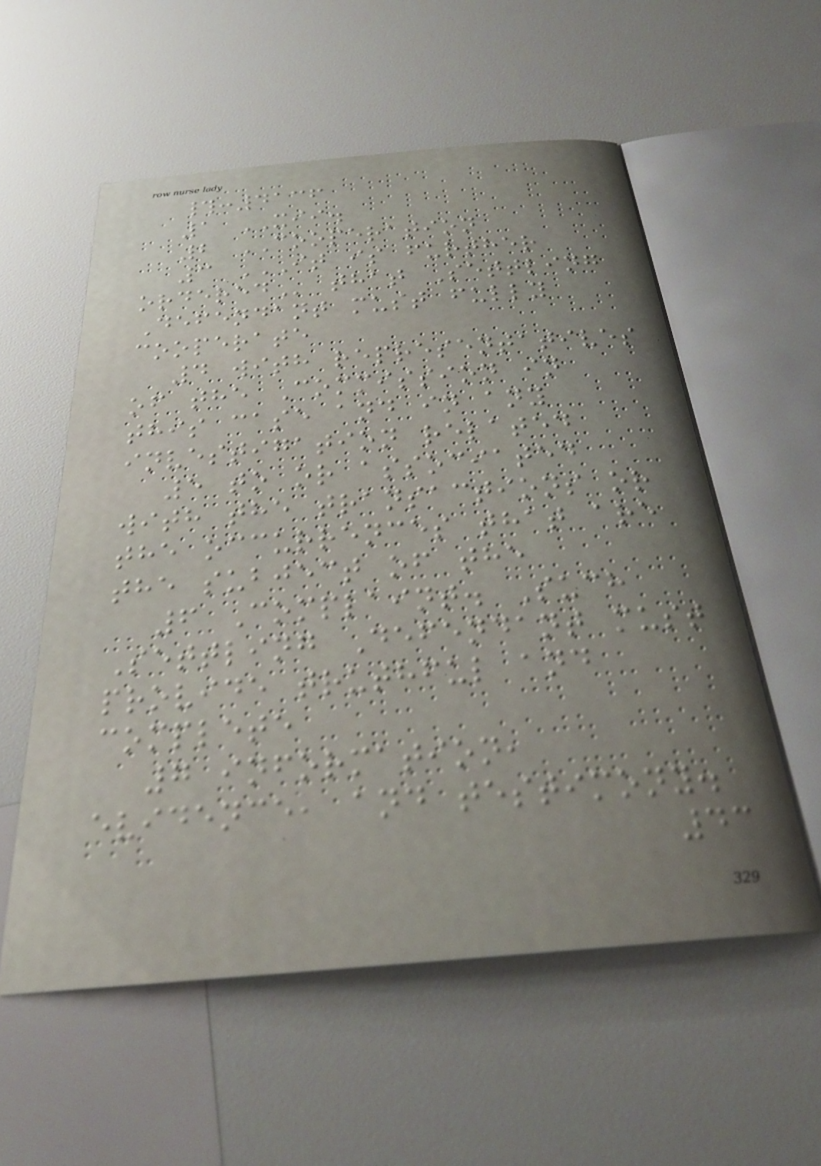#:4136
1 XII.
2 COOPERATION
3 IT IS FURTHER
ORDERED that Settling
Defendant must fully
cooperate
4 with representatives
of the Commission in
this case and in any
investigation related
5 to or associated
with the transactions or
the occurrences that are
the subject of the
6 Complaint. Such
Settling Defendant must
provide truthful and
complete
7 information,
evidence, and testimony.
43
